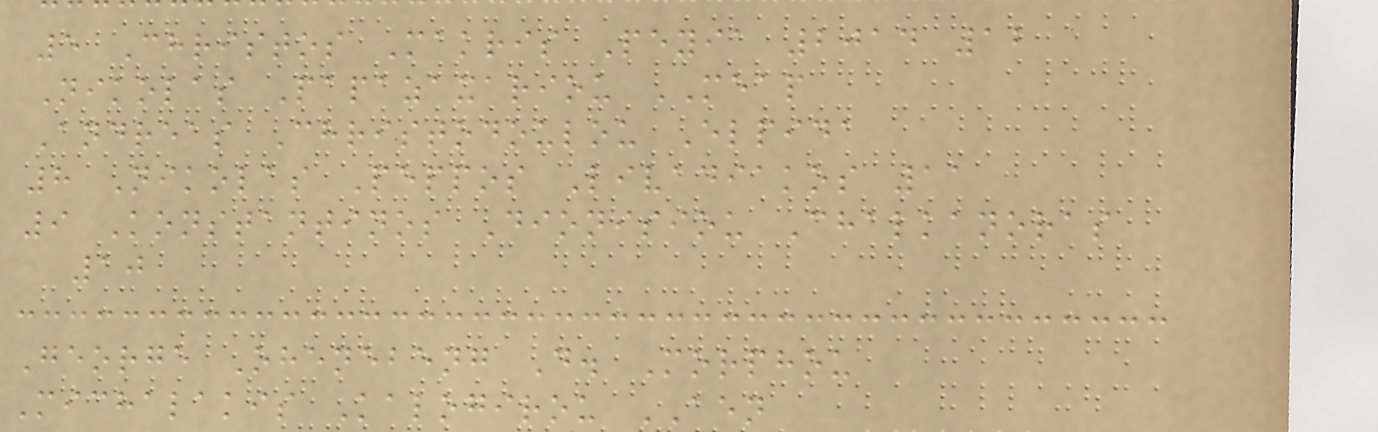5 Christos Makris Peyia 2014 12
Nikolas Papazaxariou MEAP
Andreas Christodoulou Elpida
8 Nikolas Peppos Livadiakos 11
9 Konstantinos Dionisiou Chalkanoras
10
George Ohenebeng D. Morphou
Michalakis Kalogirou AEN
